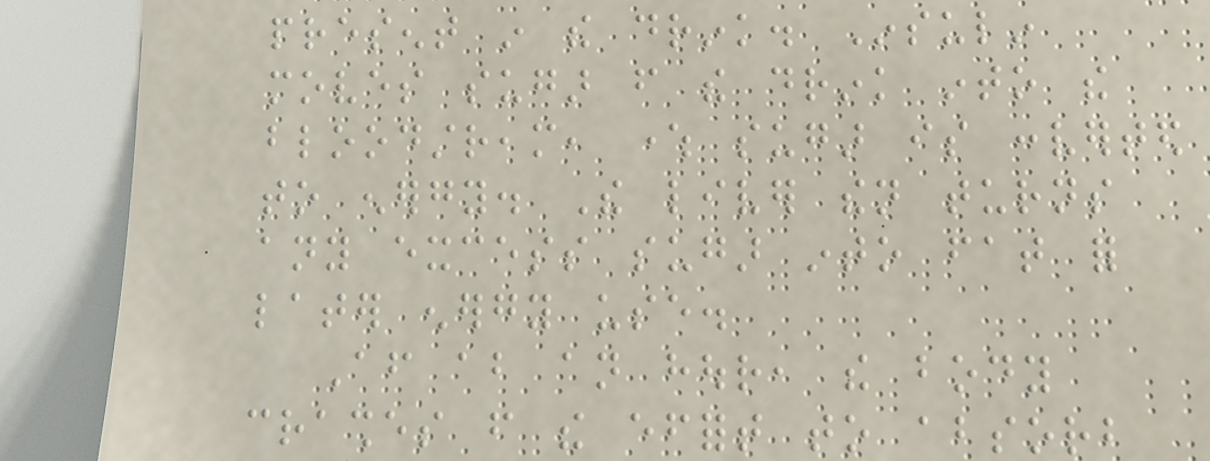present in the drink. Insulin
moves sugar from the drink into the
bloodstream, where sugar is converted
to energy. The liver then turns
any excess sugar into fat for
later energy use.
After about an hour, the body
crashes from the effort to absorb
